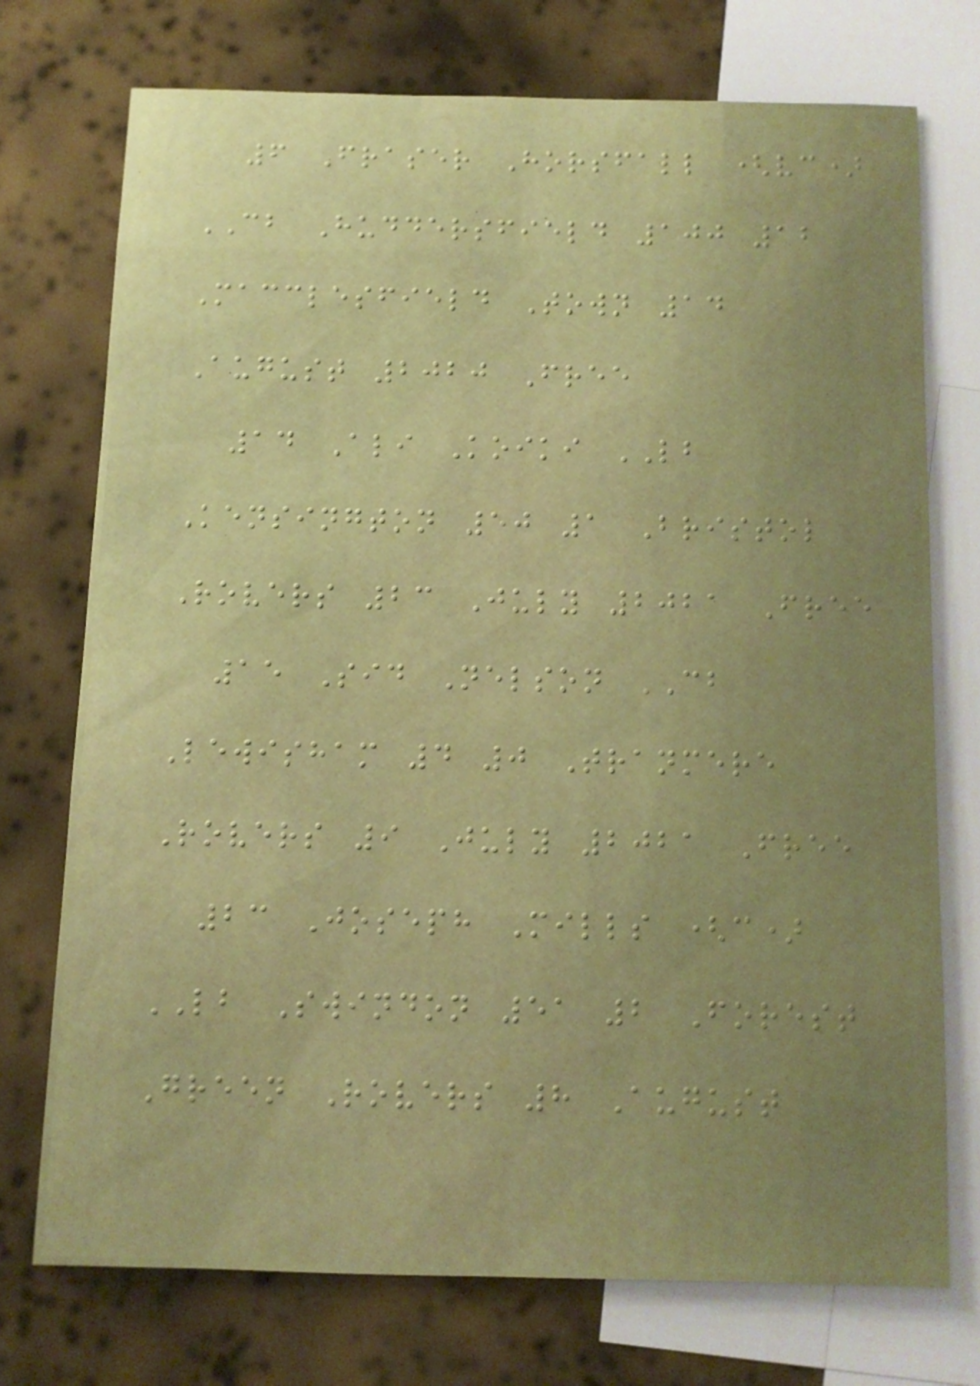6 Fraser Horsfall (vc)
CB Huddersfield 100 12
Macclesfield Town 14
August 2020 Free
14 Ali Koiki LB
Kensington 50 1 Bristol
Rovers 23 July 2021 Free
15 Sid Nelson CB
Lewisham 4 0 Tranmere
Rovers 9 July 2021 Free
23 Joseph Mills (c)
LB Swindon 51 2 Forest
Green Rovers 8 August
